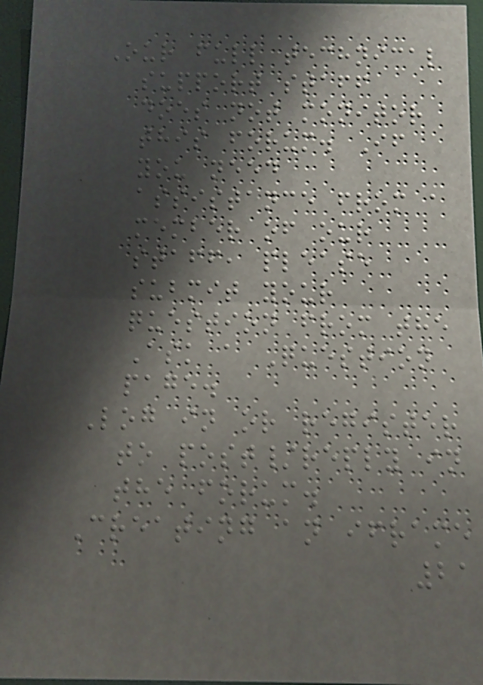Our full technical
support staff
does not monitor
this forum. If
you need
assistance from a
member of our
staff, please
submit your
question from the
Ask a Question
page.
Log in or register
to post/reply in
the forum.
Creating an iframe
21
